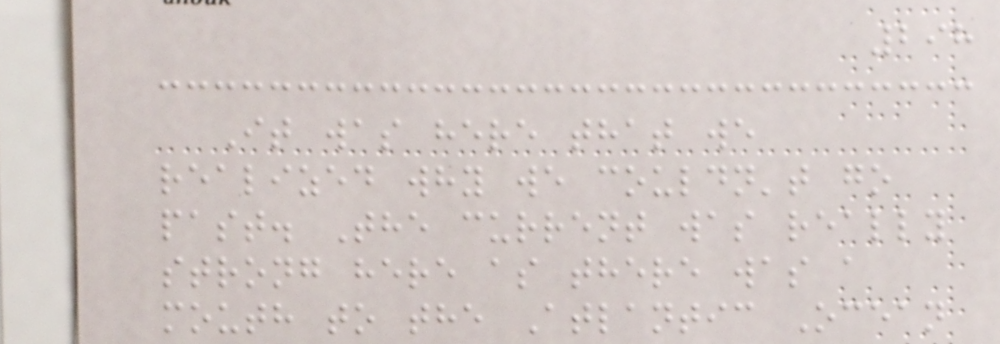298
It was here that we
realized why we couldn't go
past. The current was really
strong here as there was a
mouth to the Atlantic Ocean
